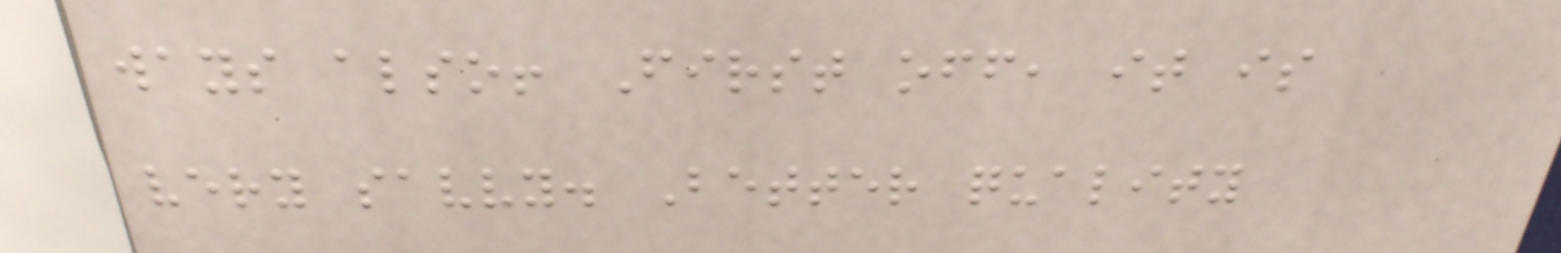ways also! First off, it is
very savvy. Better quality
